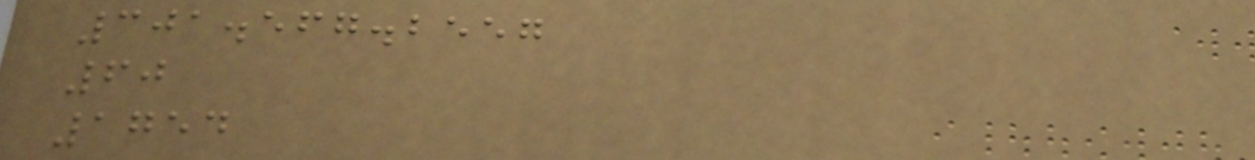301.567.2557
60
1754
